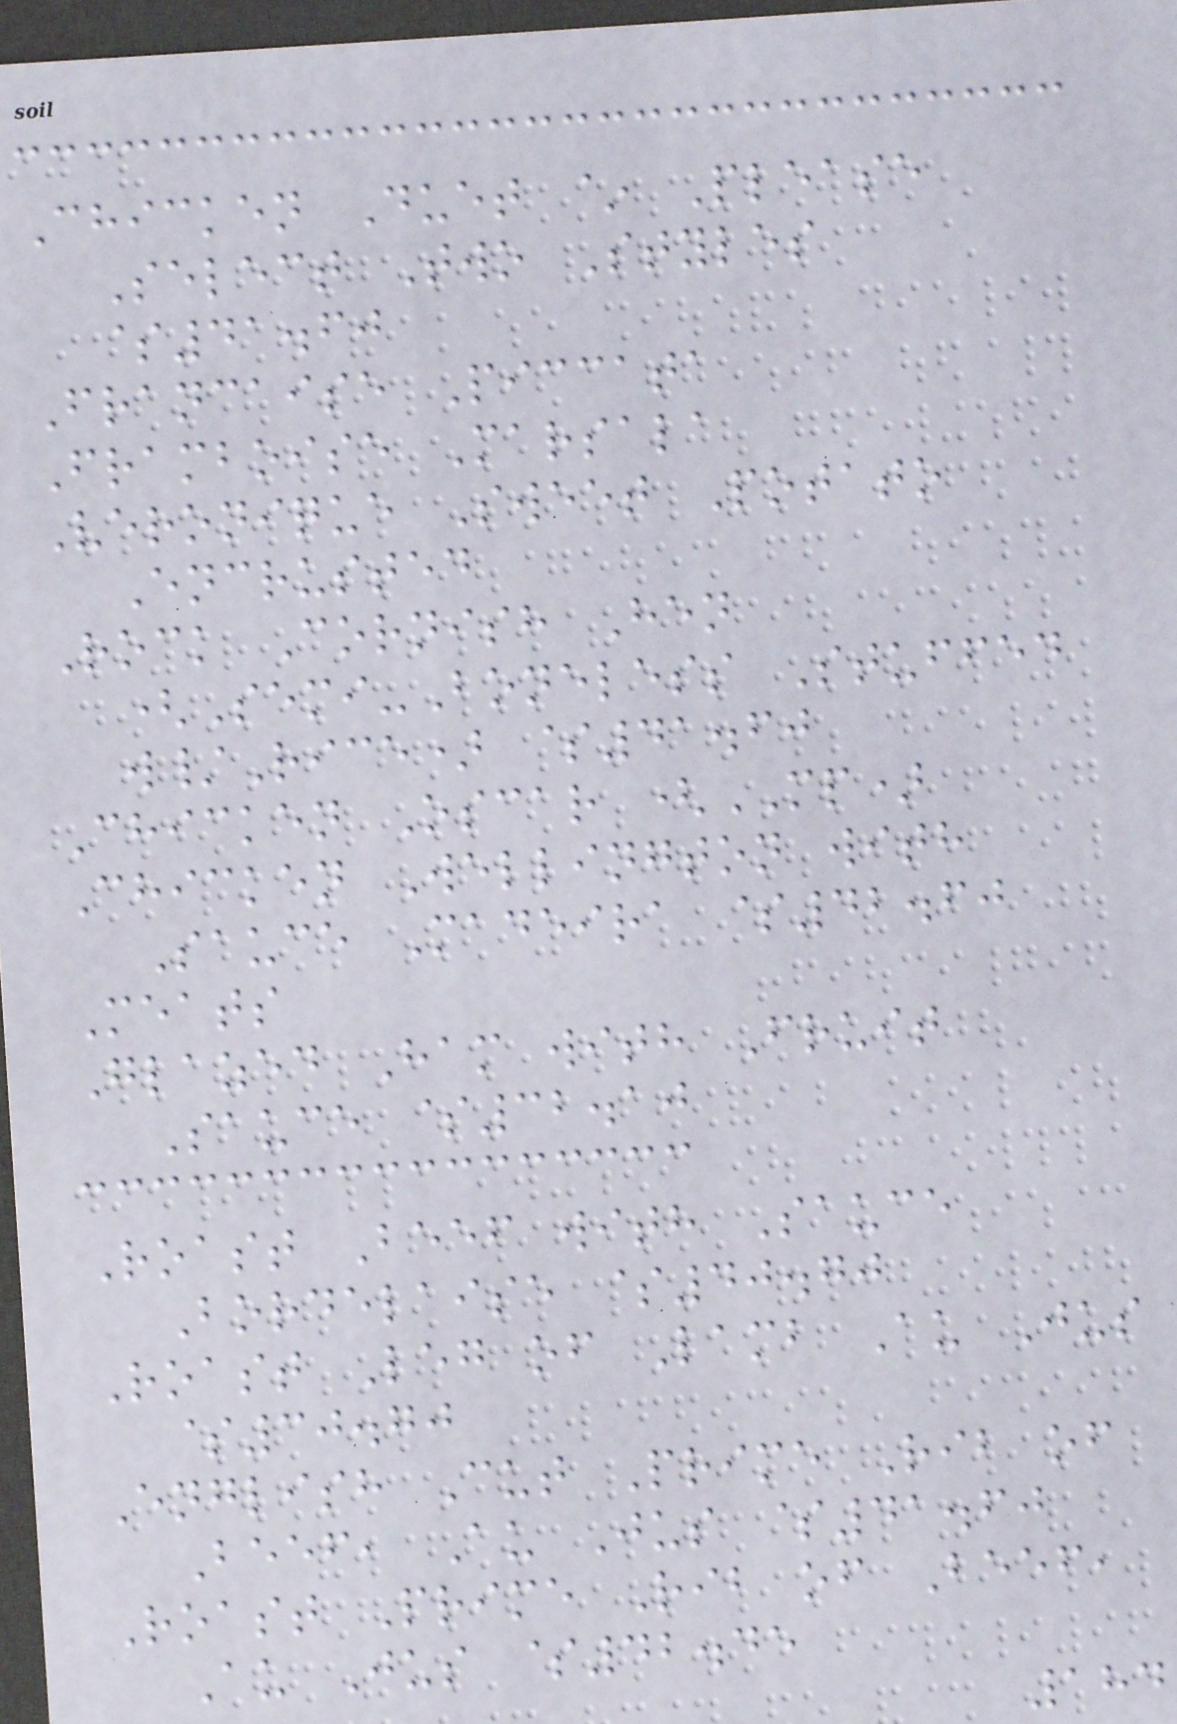Chicken Duet ~ Please
Select Two Styles
$41.60
Francaise Piccata
Framboise Marsala
Veronique Sweet Potato
Encrusted
Rock Cornish Hen
(Semi-Boneless Stuffed
w/Rice) $41.60
Chicken Oscar (MP)
Chicken Wellington with
Sauce Madeira $42.60
Meats
Glazed Ham with Fruit
Sauce $32.10
Roast Beef with Sauce
Bordelaise $40.70
Roast Leg of Lamb Au Jus
$30.70
English Cut Prime Rib of
Beef, Au Jus $41.60
Roast Prime Rib of Beef,
Au Jus $42.45
184
